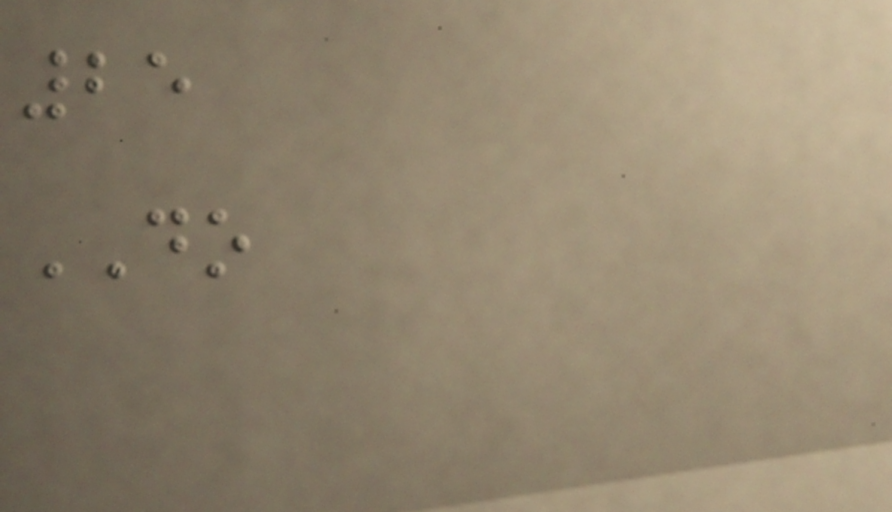25
DO
